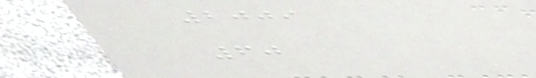2009
60
